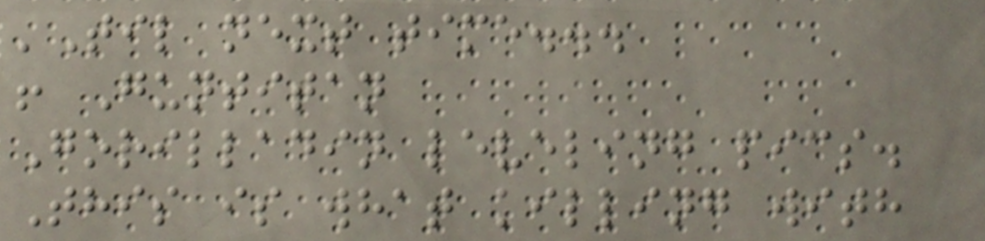'Til next time...
! Guntitan
Gorilladin leveling pics.
This is what killing with
